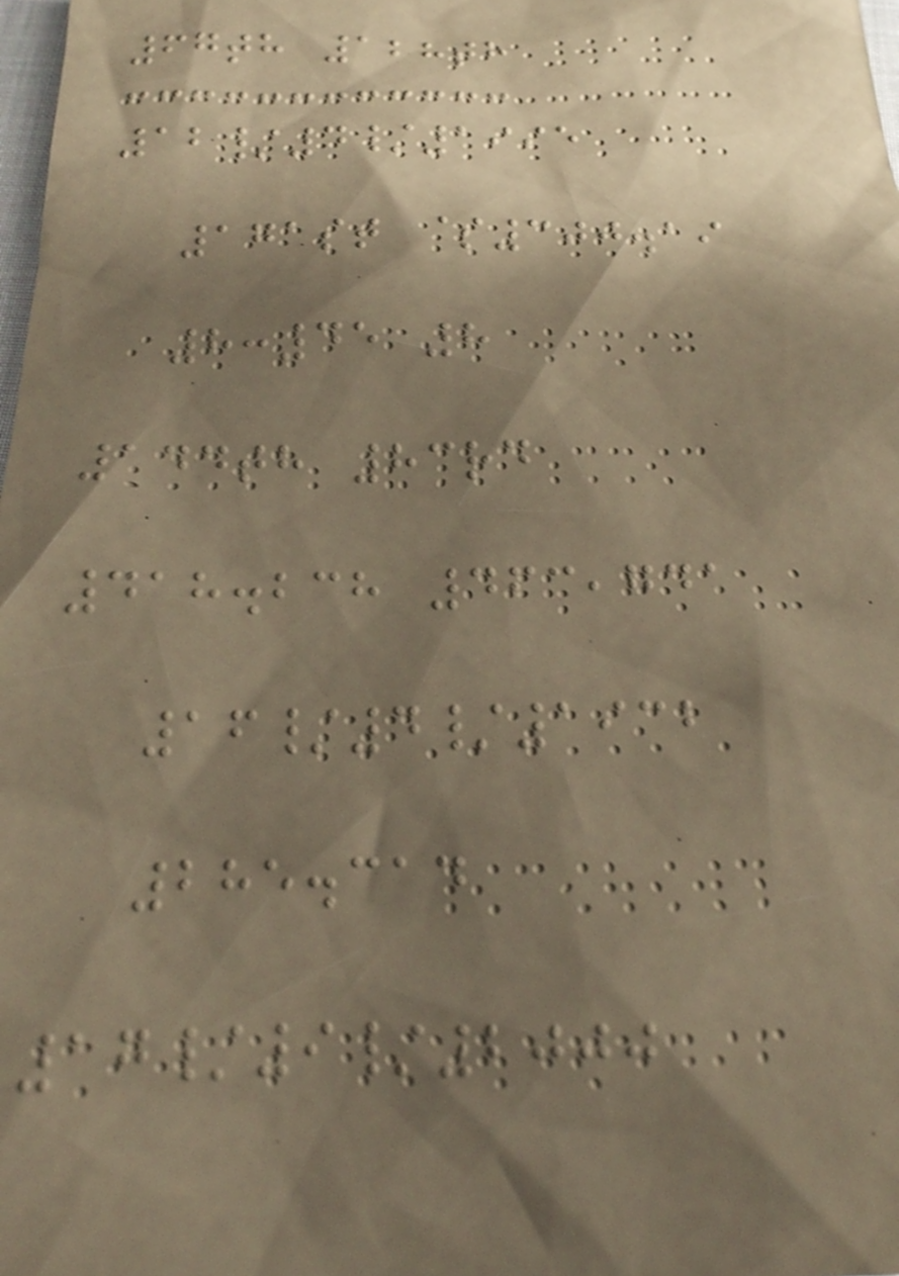67th 128th
12/4/1995
171st $300.19
8:45 8
144th 83rd
418.238 463,741
16/4/1932
285.314
17/9/2000
